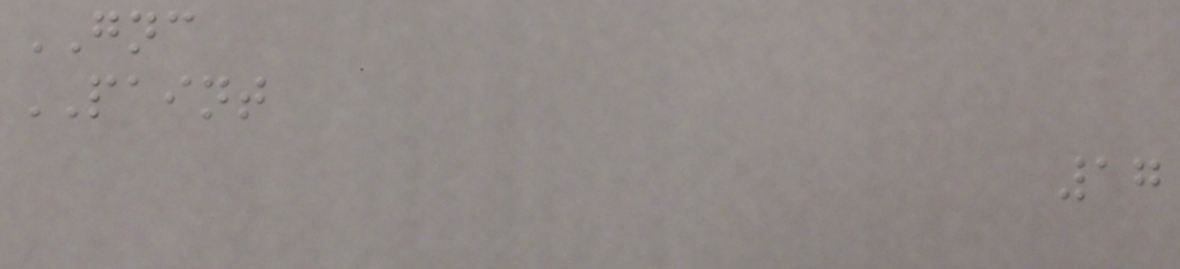GNC
PAINT
17
